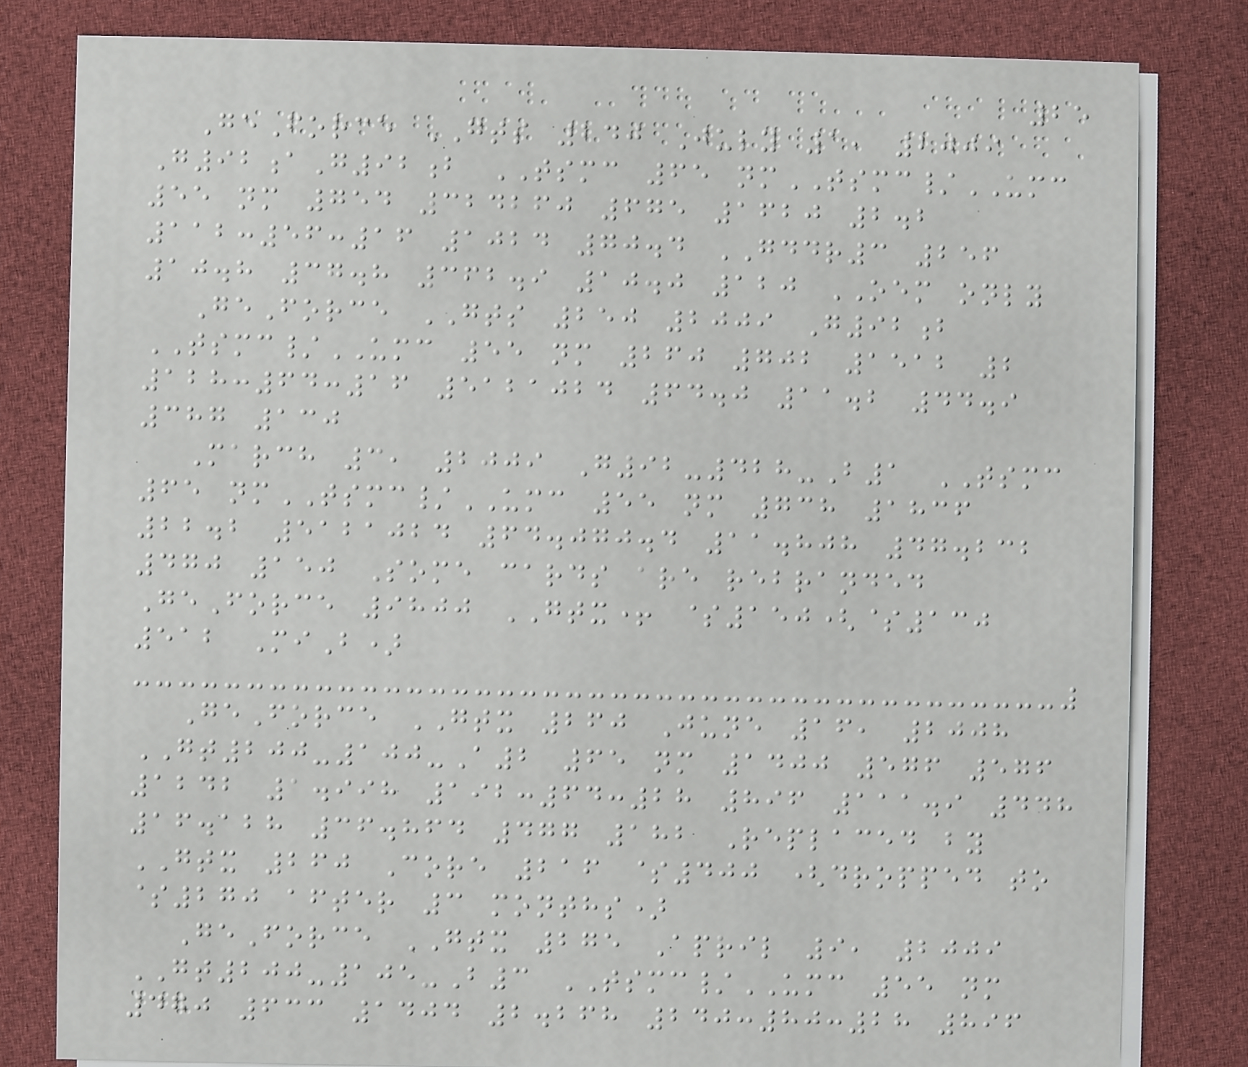25
GeForce GTS 240 July 1, 2009
G92aG92b TSMC 65 nmTSMC/UMC
55 nm 754 324260 675 1620 2.2
112:56:16 1024 70.4 GDDR3 256
10.8 37.8 362.9 10.0 120 OEM only
GeForce GTS 250 2009 G92b
TSMC/UMC 55 nm 260 702 1512 2
128:64:16 5121024 64.0 11.2 44.9
387 130
March 3, 2009 G92-428-B1 TSMC
65 nmTSMC/UMC 55 nm 738 1836
22.2 5121024 64.070.4 11.808 47.232
470 150 Some cards are rebranded
GeForce 9800 GTX+ $150($130
512 MiB)
GeForce GTX 260 June 16, 2008
GT200-100-A2 65 nm 1400 576 576
1242 1.998 192:64:28 896 111.9 448
16.128 36.864 477 182 Replaced by
GTX 260 Core 216 $400 (dropped to
$270 after 3 months)
GeForce GTX 275 April 9, 2009
GT200-105-B3 TSMC/UMC 55 nm
470 633 1404 2.268 240:80:28 896
